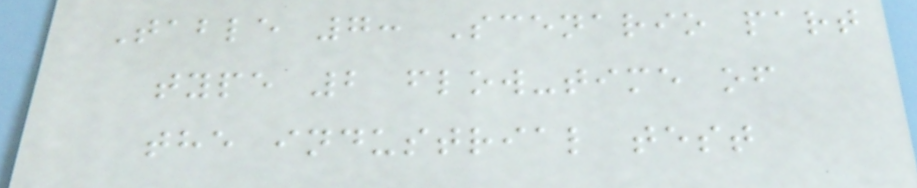Table 7: Scenario part
type 2 flow-time of
the industrial test
